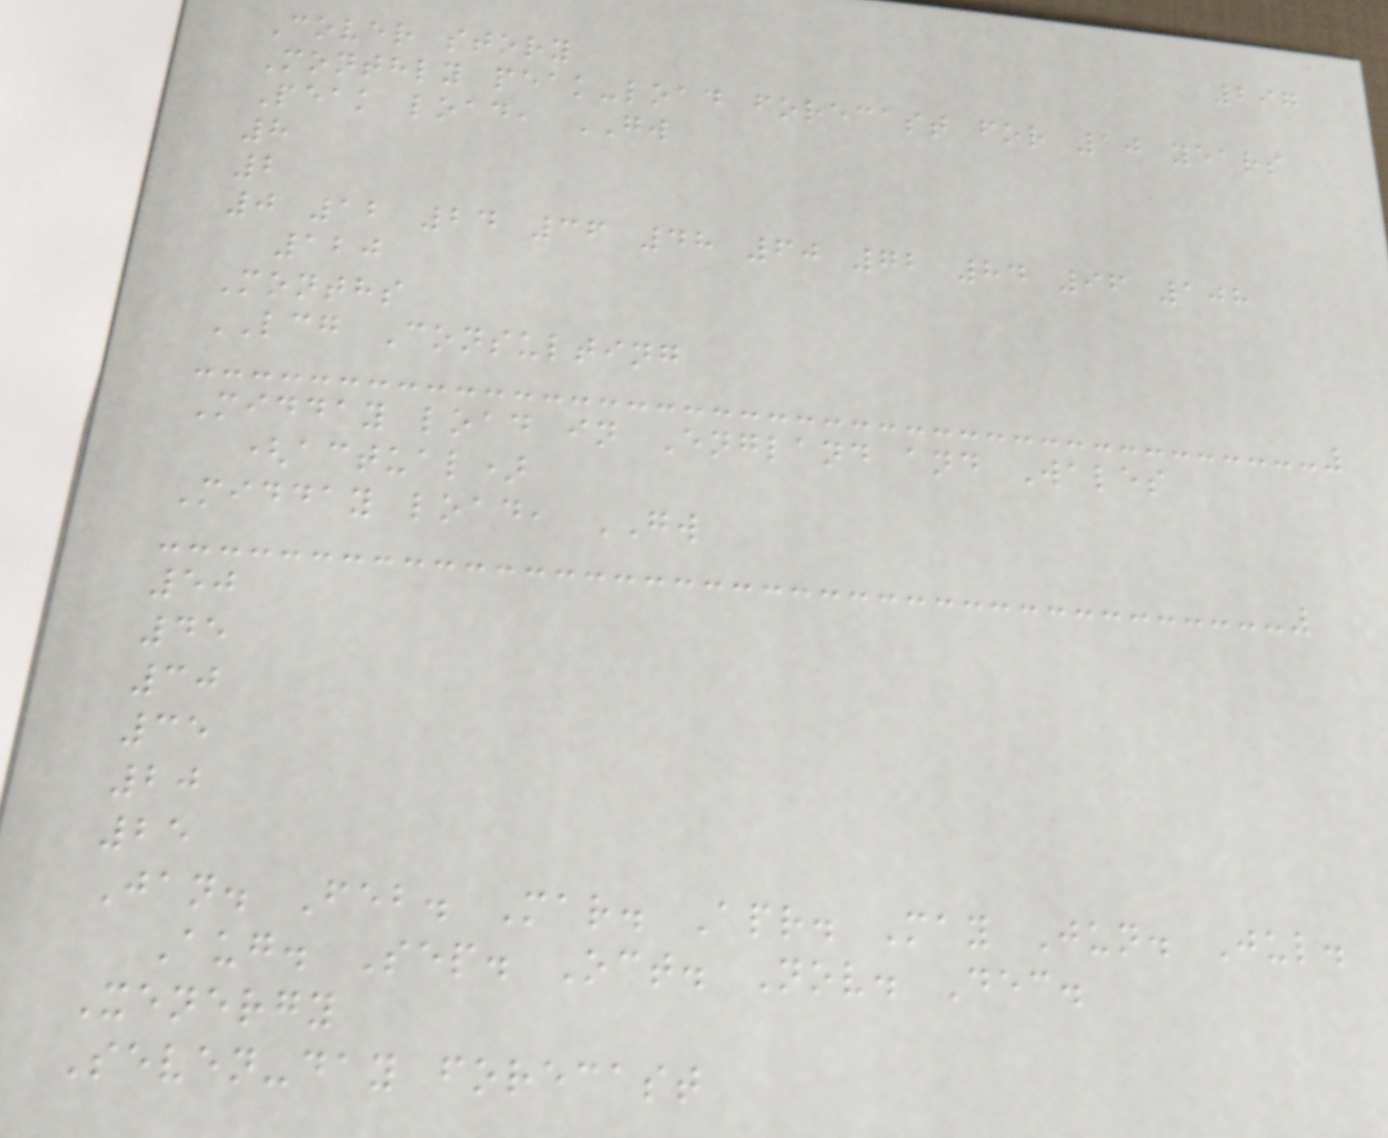297
Cover story
Monthly peak-load forecast for 10 years
Peak load, GW
8
2
0 12 24 36 48 60 72 84 96 108
120
Months
LCG Consulting
Midday load in England and Wales
(actual)
Midday load, GW
50
45
30
35
20
25
Jan. Feb. Mar. Apr. May Jun. Jul.
Aug. Sep. Oct. Nov. Dec.
Xenergy
Seven-day forecast
